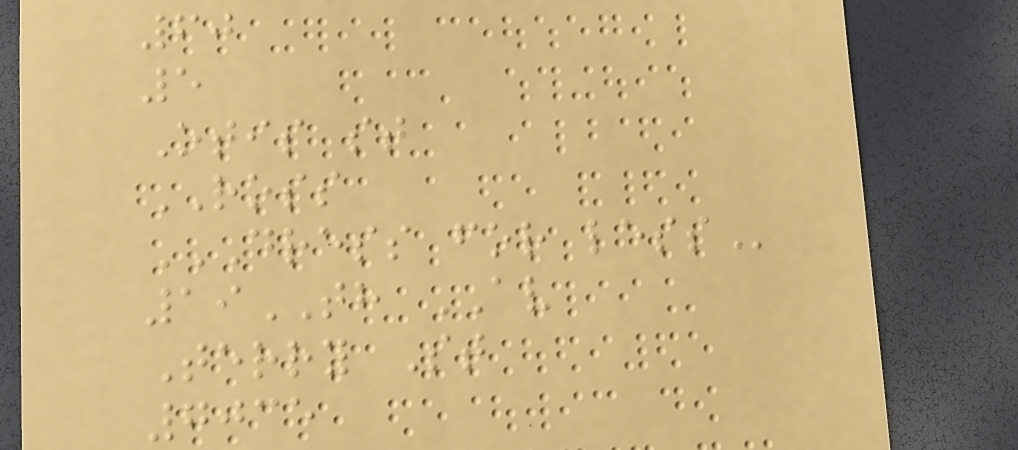60
5
Otis st
ROSS
DRESS FOR LESS
19TH AV
Terry St
7035
